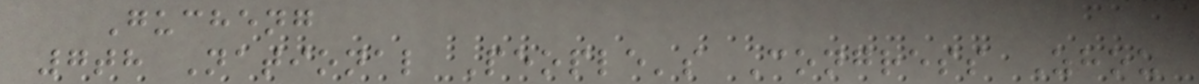Gucheng
7th National People's Congress Zhou
